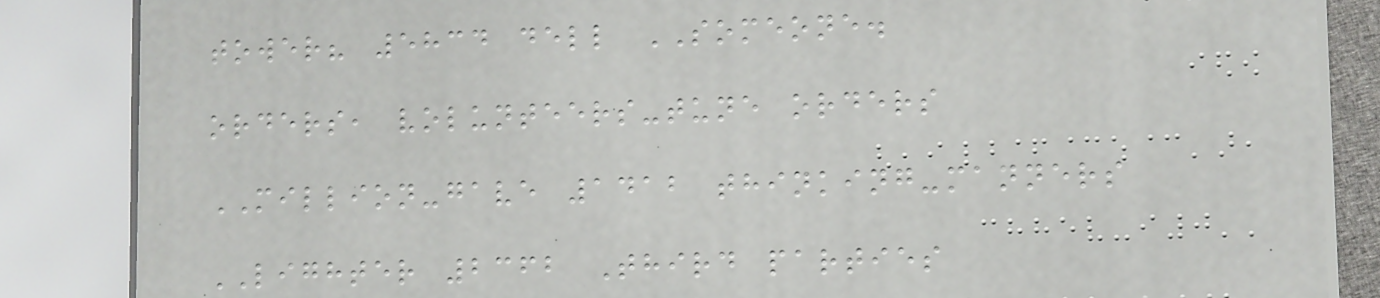tower? 5834 dell SOMEONE.
orders, volunteers-tune orders
MILLION-gave 1412 thinking-manners
LIGHTER 2362 Third parties
